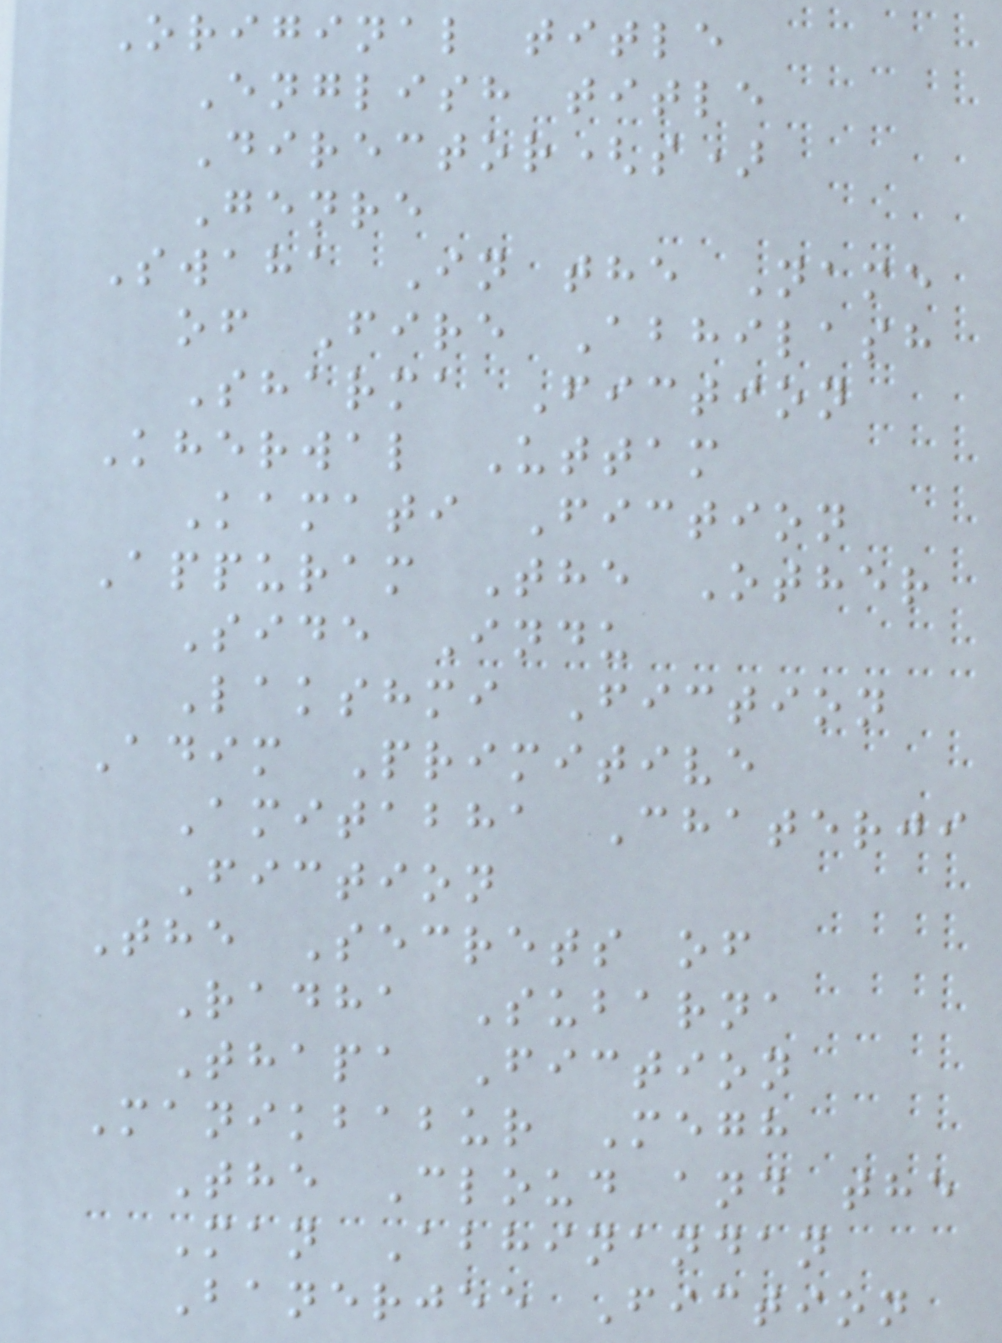Original title
English title
Director(s)
Genre
Swaha In the Name
of Fire Abhilash
Sharma Fiction
Kherwal Uttam
Kamati Fiction
Appuram The Other
Side Indu
Lakshmi Fiction
Adim Primitive
Amitabha Chaterji
Fiction
The Secrets of
Radha Subarna
Thapa Fiction
Manikbabur Megh
The Cloud and the
Man Abhinandan
Banerjee Fiction
